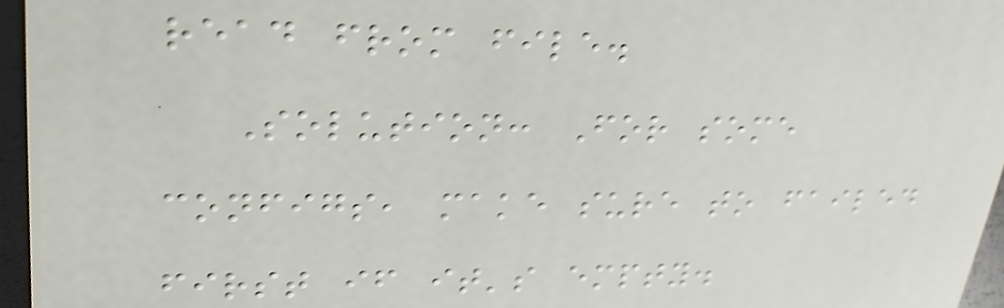read from file.
Solution: For some
configs, make sure to failed
first if it's empty.
